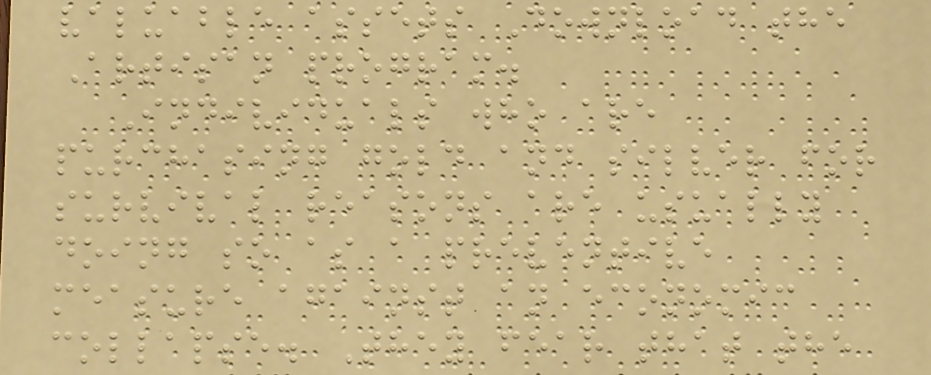valuable assets Download the
Artisan program.
Individuals who are
purchasing gold and silver for
survival reasons are usually
doing so as a preventive
measure against an economic
collapse. They fear that the
